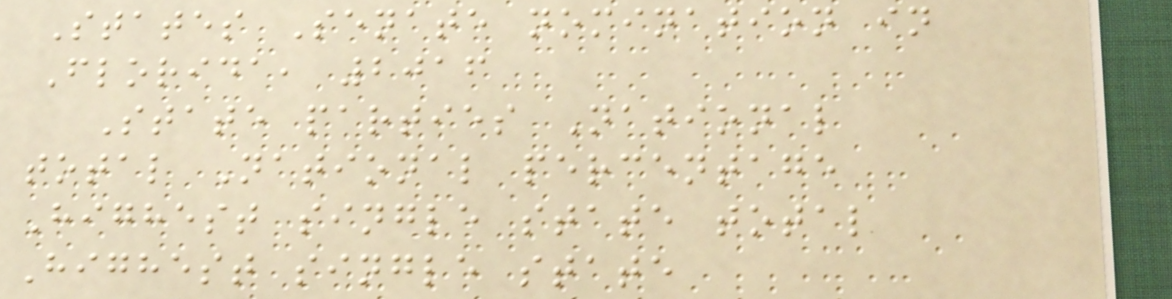States Senate nomination in
Florida, 2016
State parties National
total National percentage
Highest single state total
Highest single state
